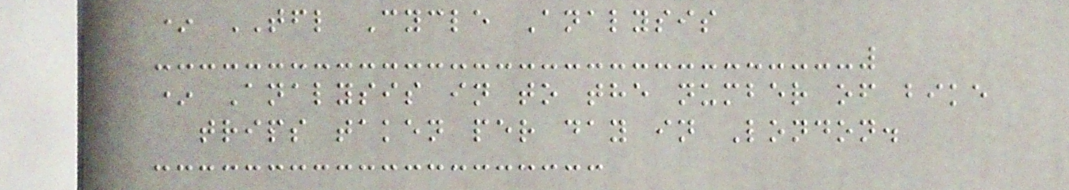* TFL Cycle Analysis
* Analysis in to the number of bike
trips taken per day in London.
